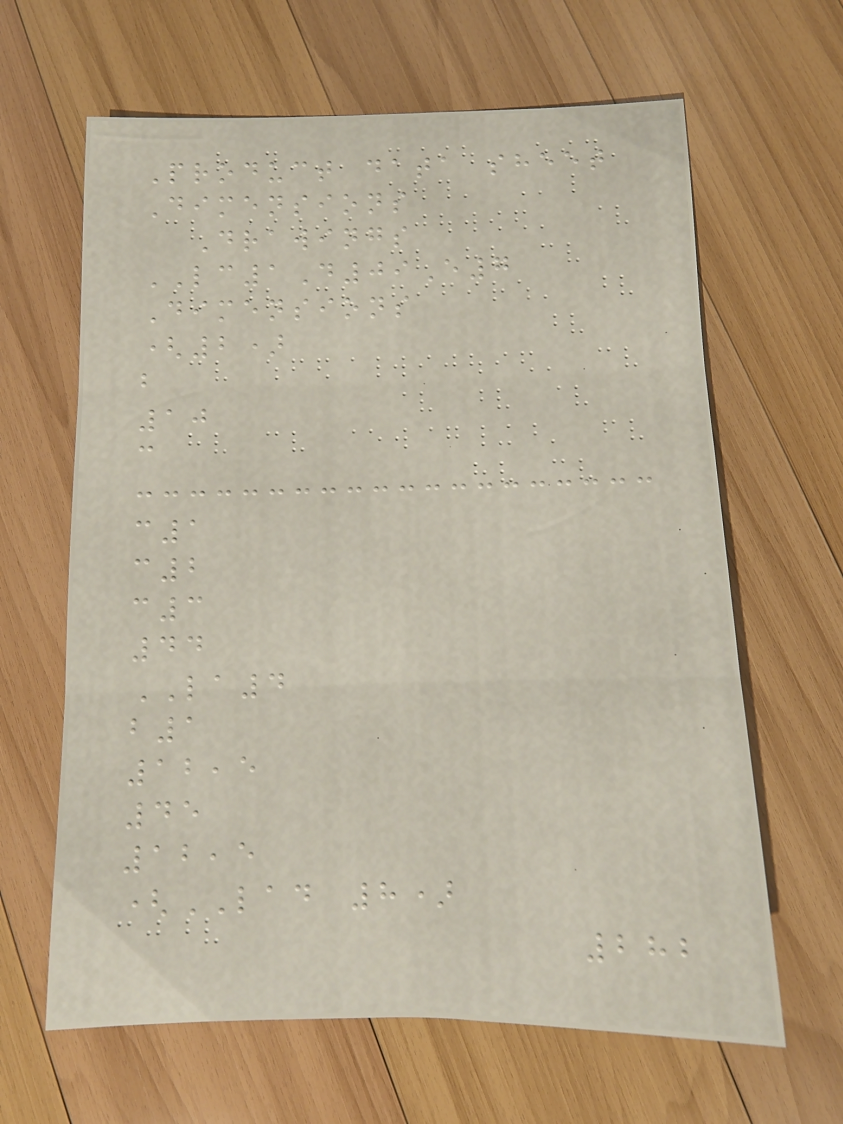Product data sheet
Dimensions
Drawings
LC1D09E7
Dimensions
(2)
b
10
c
c1
c2
c3
44
LA4
b1
12,5
45
12,5
(LAD 8)
282
